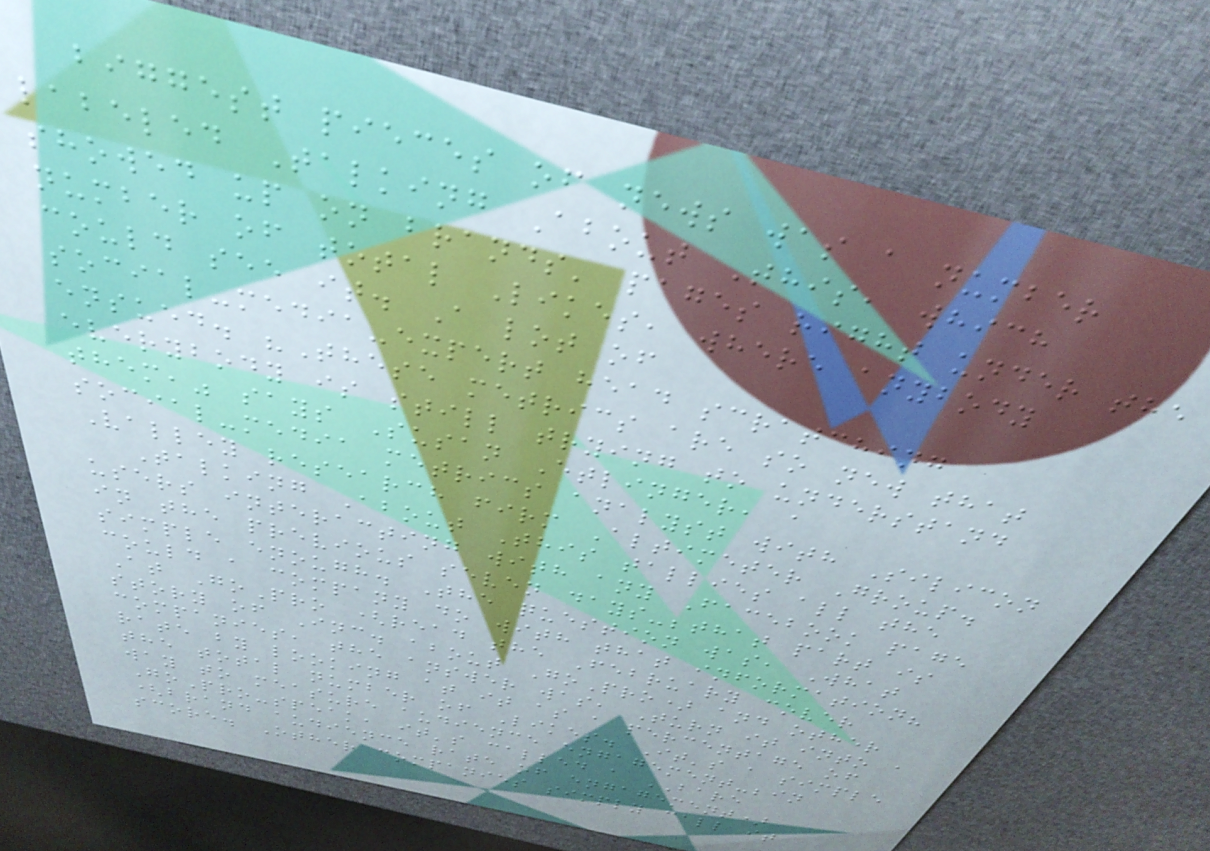biggest pieces of news was a number
labeled Talking About This, which
showed up on brands' pages right under the
number of total Likes, where anybody
could see it. A lot of
social-media-expert head scratching
ensued. "These metrics are so new that
everybody is still trying to understand
them," says Susan Etlinger, a
social-media metrics analyst with Silicon
Valley research firm Altimeter Group.
Talking About This tallies all the
users interacting with any Facebook page
in the previous seven days-;that part is
simple enough. The question was, What
could a company do with that information?
At GoPro (read the February cover
story of Inc. about GoPro) and other
companies, the answer was, Turn it into a
rate by looking at it as a percentage of
the total number of Likes. It's a simple
way to measure audience engagement-;in
GoPro-speak, it's called a BARE
(brand audience rate of engagement)
score. Other companies simply call it
